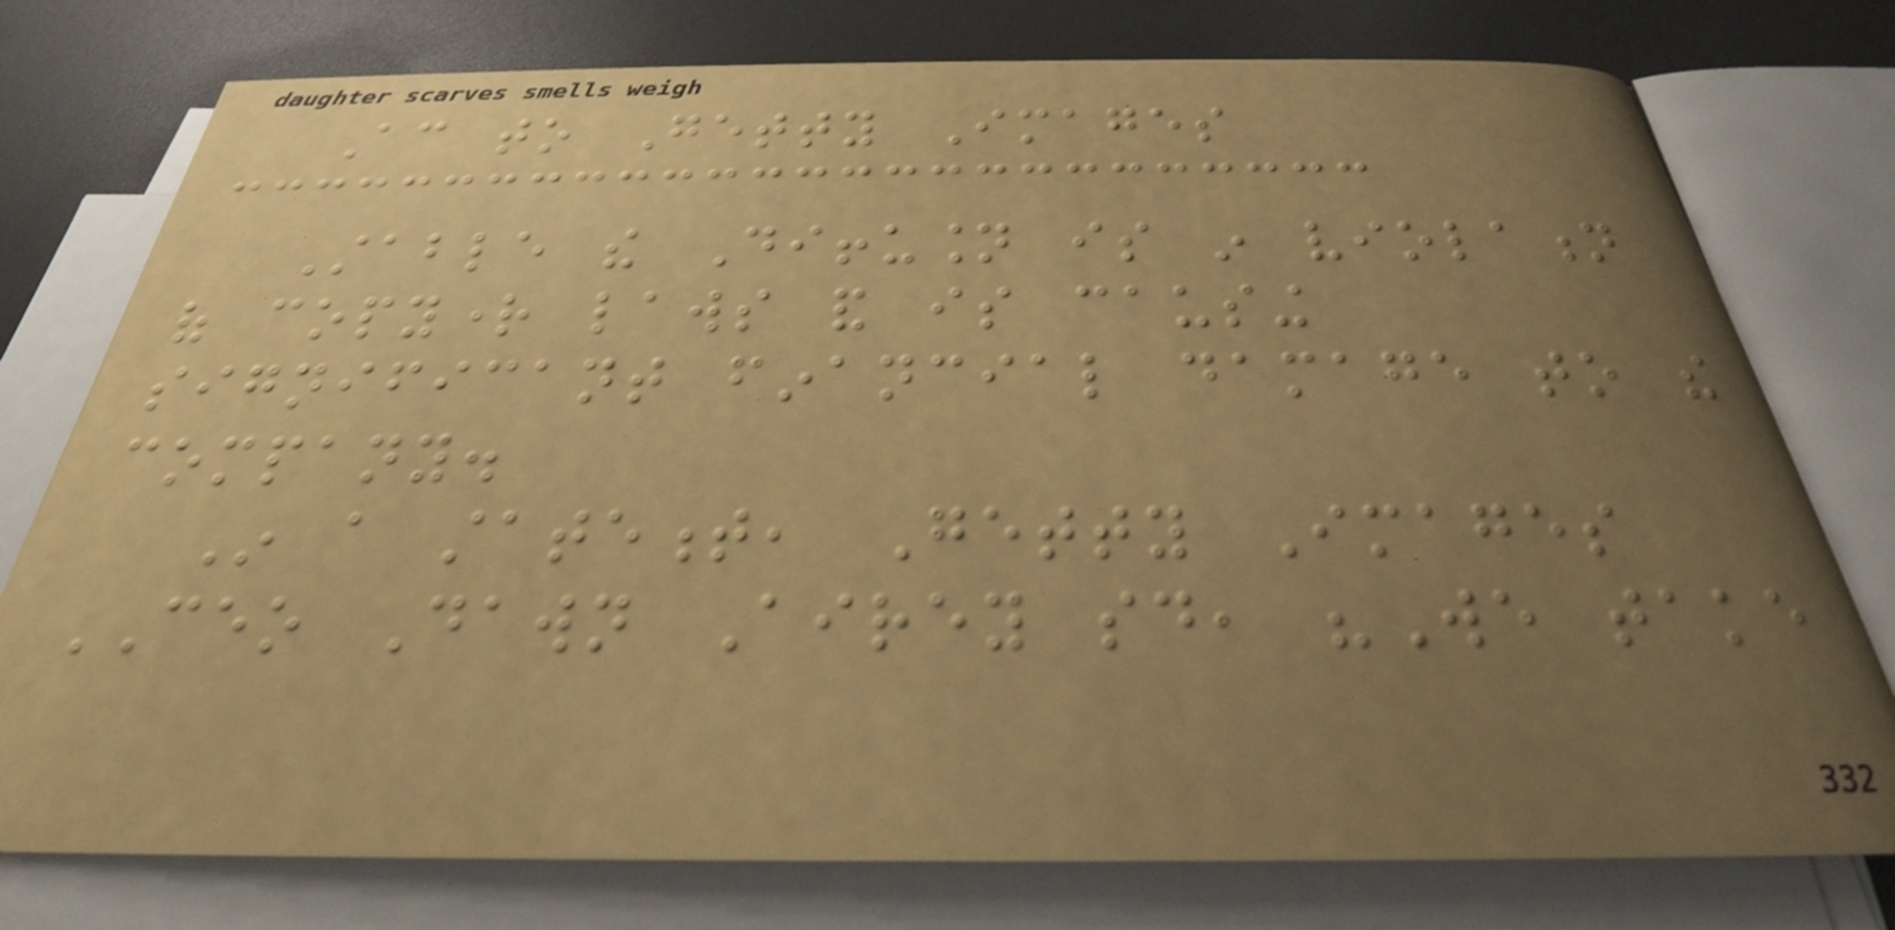According to Getty Images
Stable the Diffusion is in violation
of copyright laws and is causing
significant financial damage to the
company.
In a statement, Getty Images
CEO Dawn Airey said, "We take
